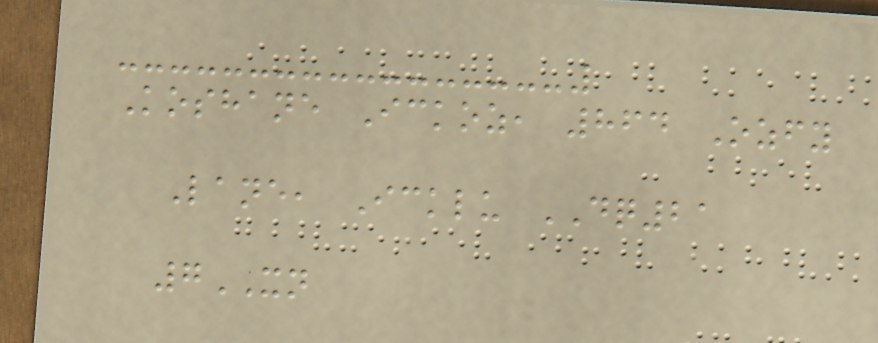Koshane Ickoz, 864 Ozfy
Lane, Icklu DQ21
7XN
